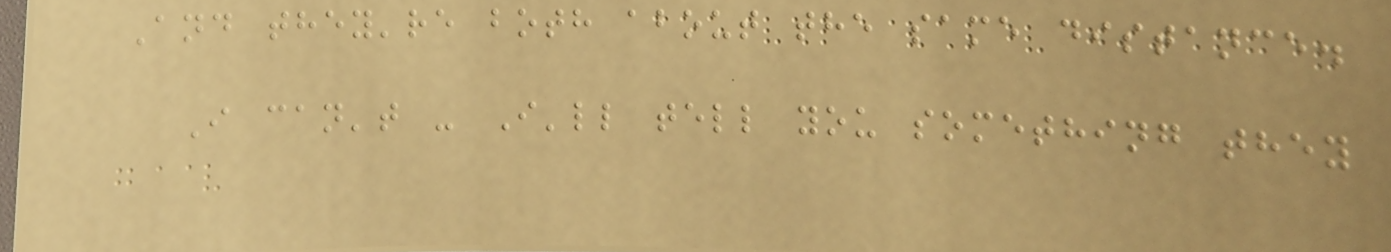And they're both about the same distance.
I can't - I'll tell you something they
